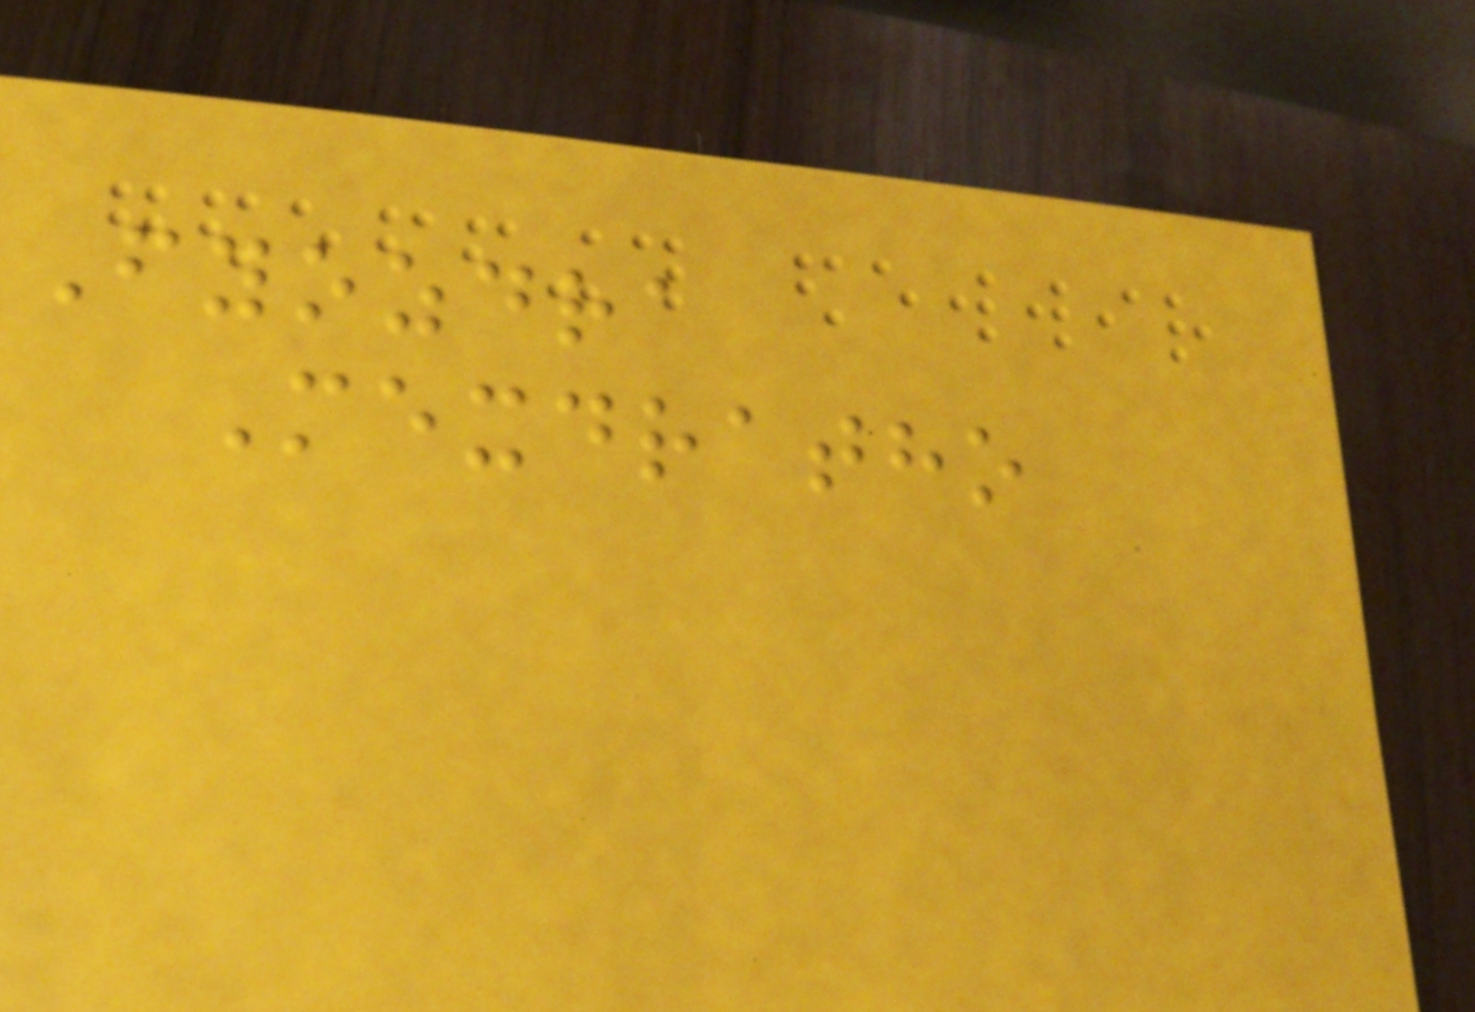Fyozdra
Mexdratho
